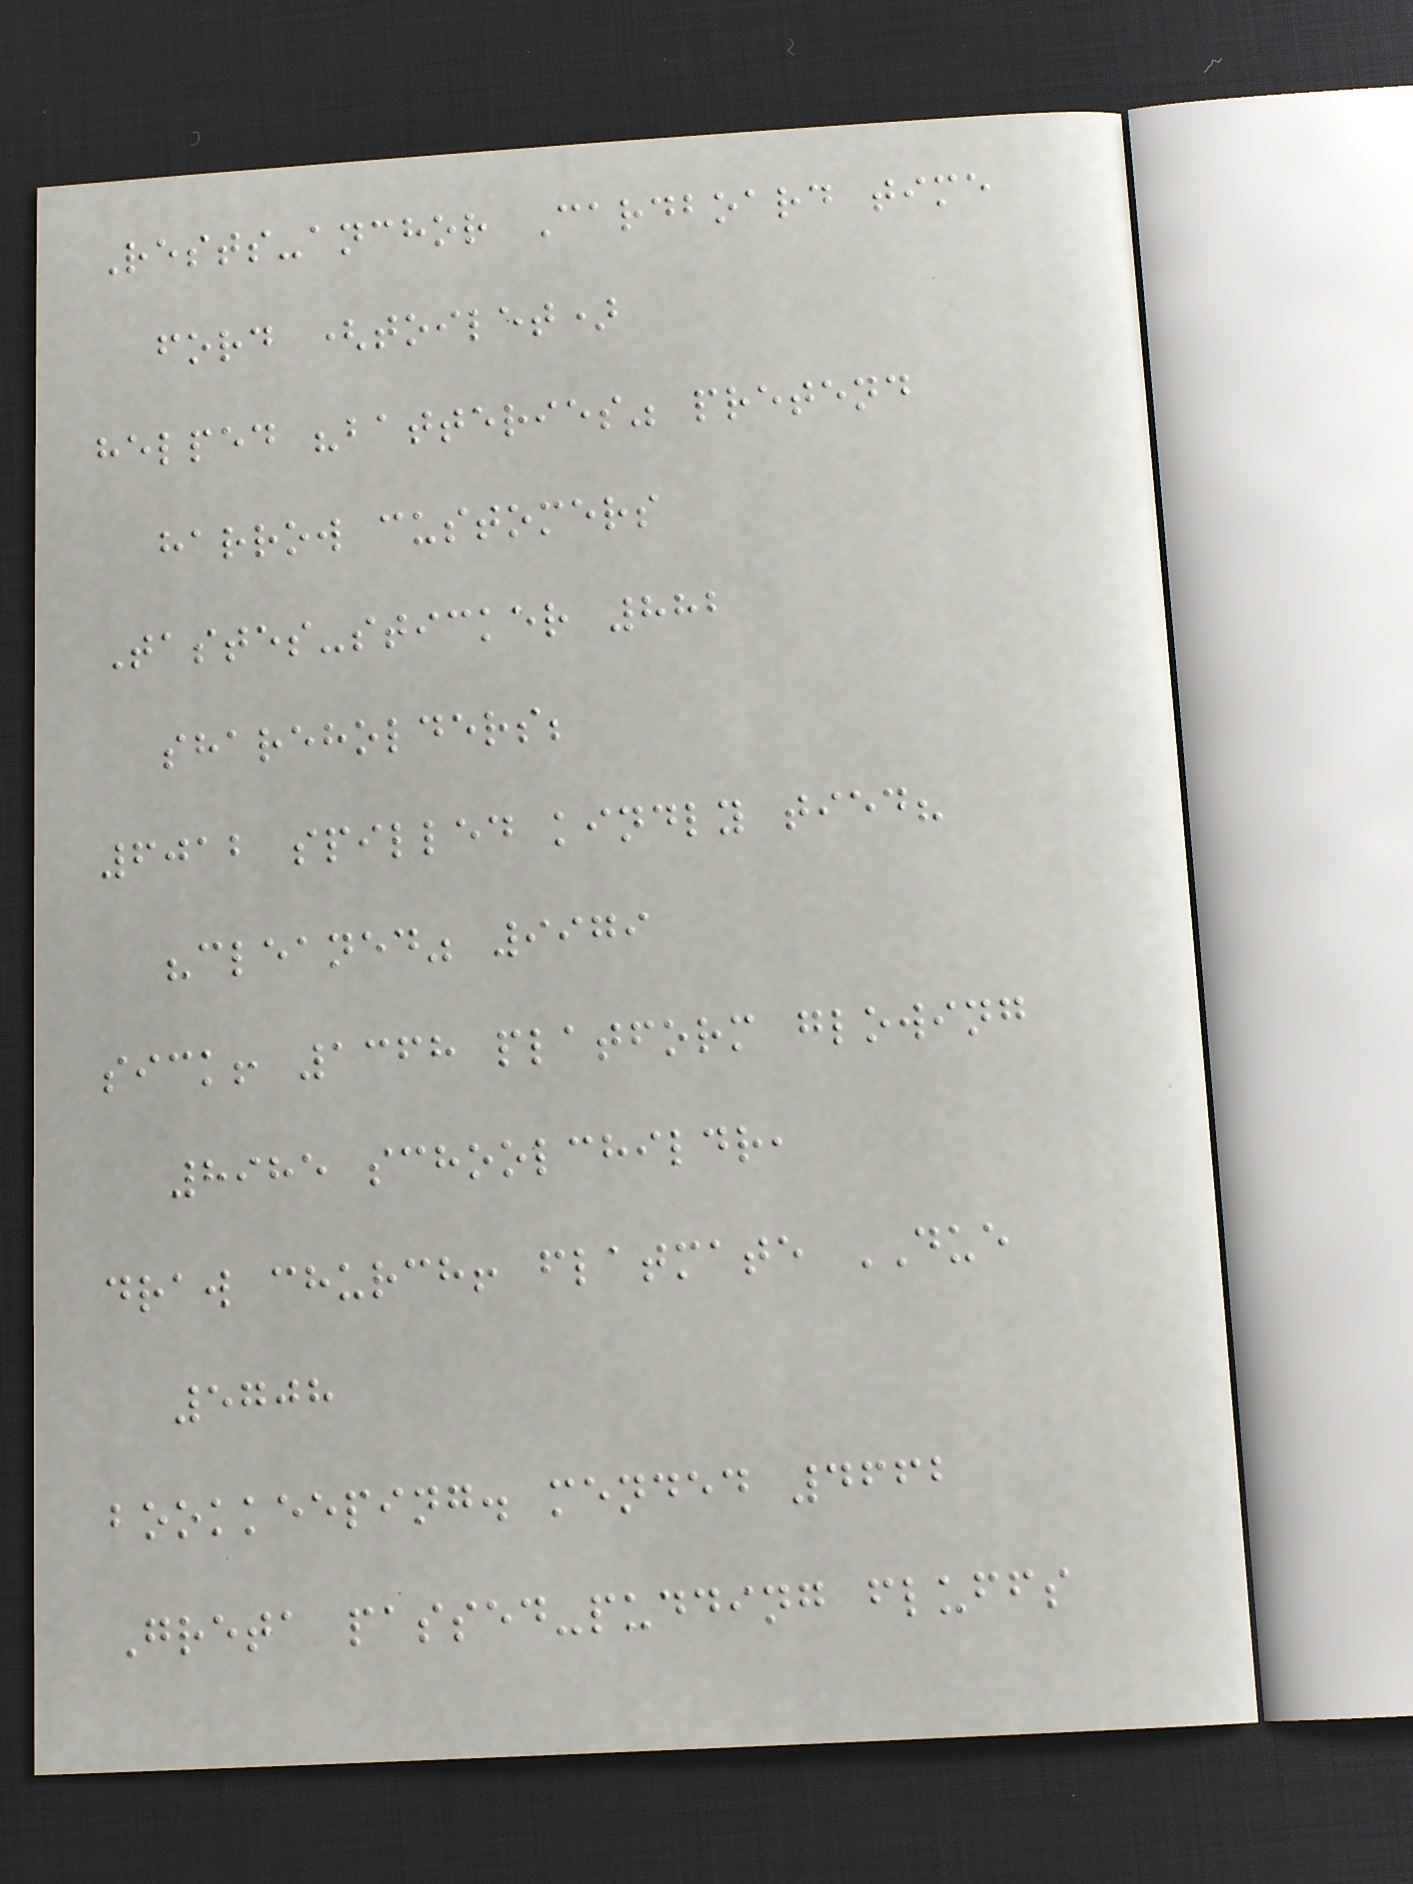Rests-anchor Cardboard time
ford (toilet)
helped "batteries" pretend
harrow customers
Tastes-sticker 882
shareholders;
6012 spilled kindly tied?
"cleaned" 9979
sick! 1368 platform glowing
8985 schoolchildr,
draw church! flatmate DUE
5708
bookkeeping. mended 4662
Greta passed-pudding fluffs
